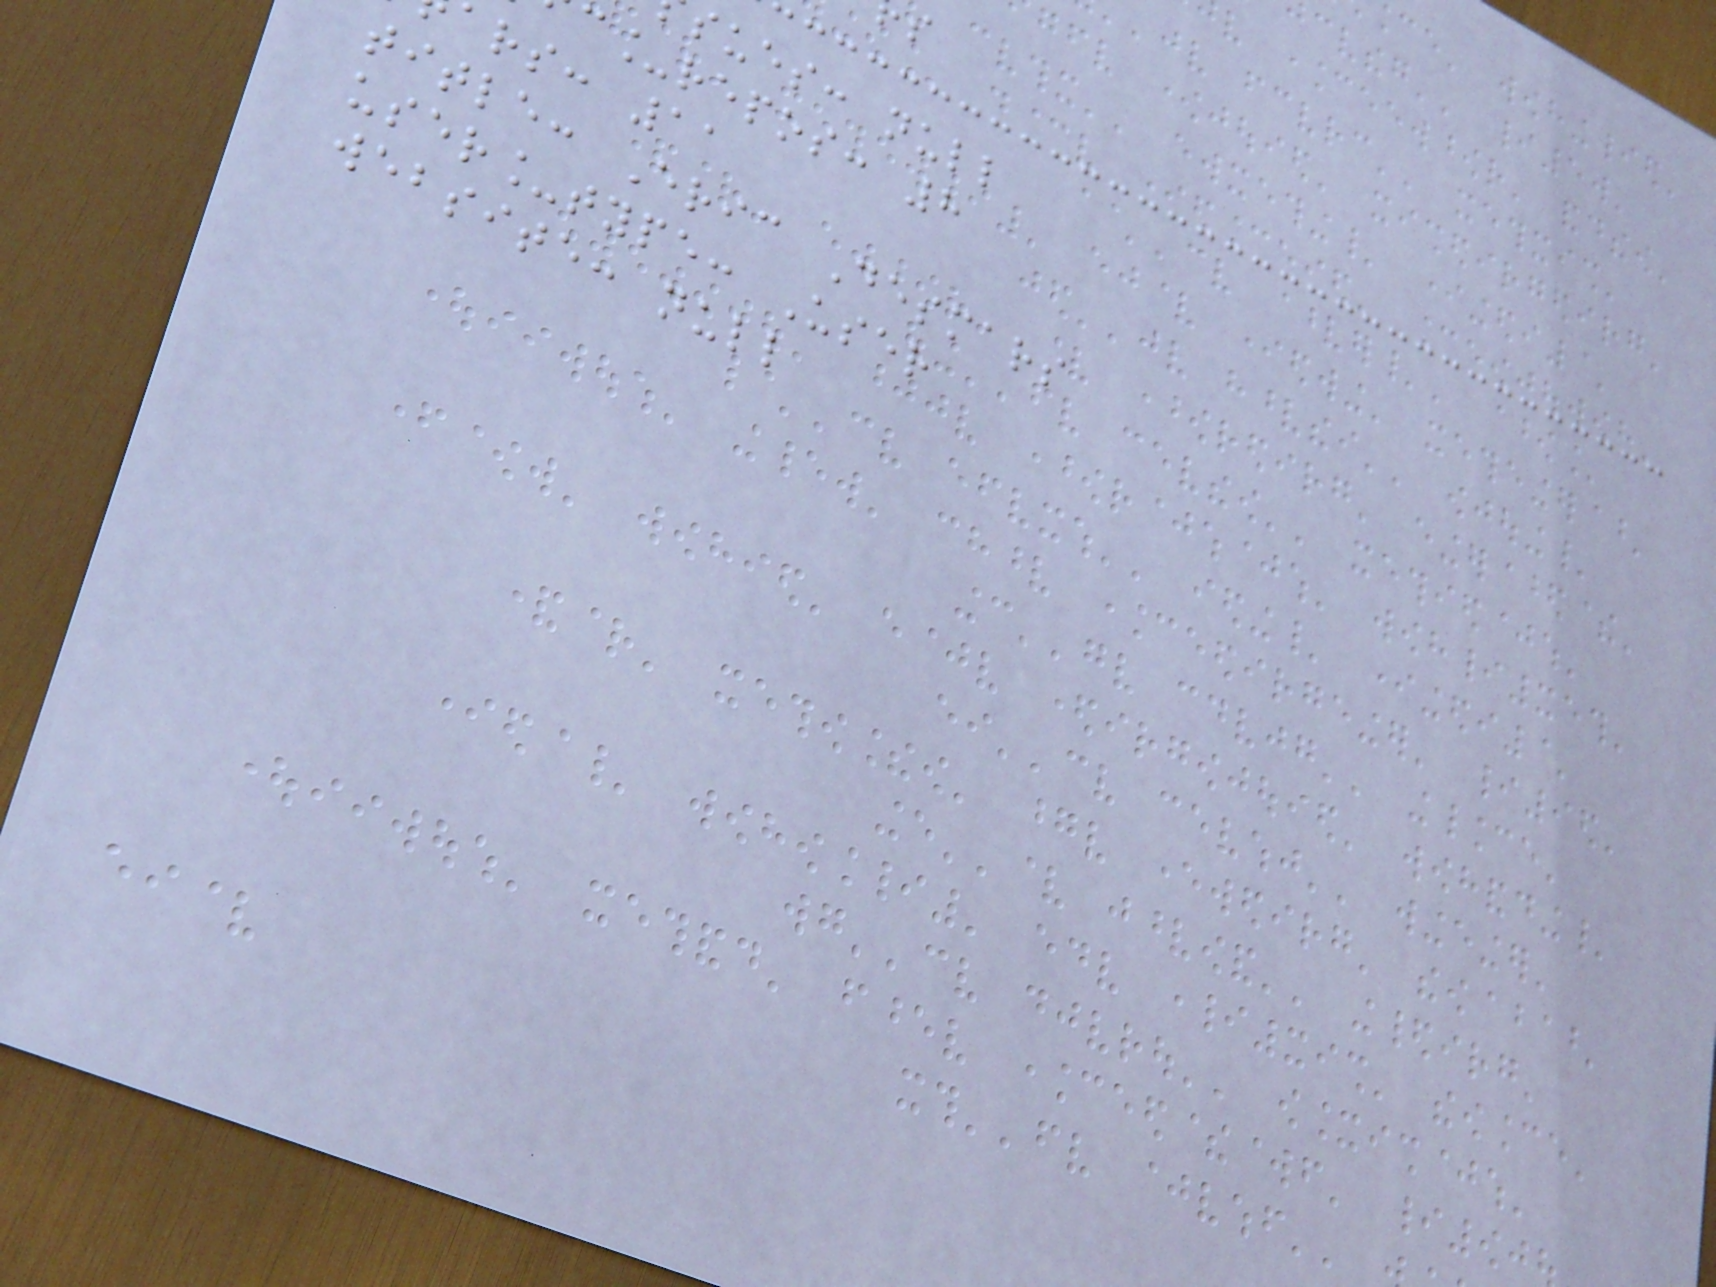sues: null
c_repos: 8
ars: 11
title: Eric Desmars
user_type: User
website: null
